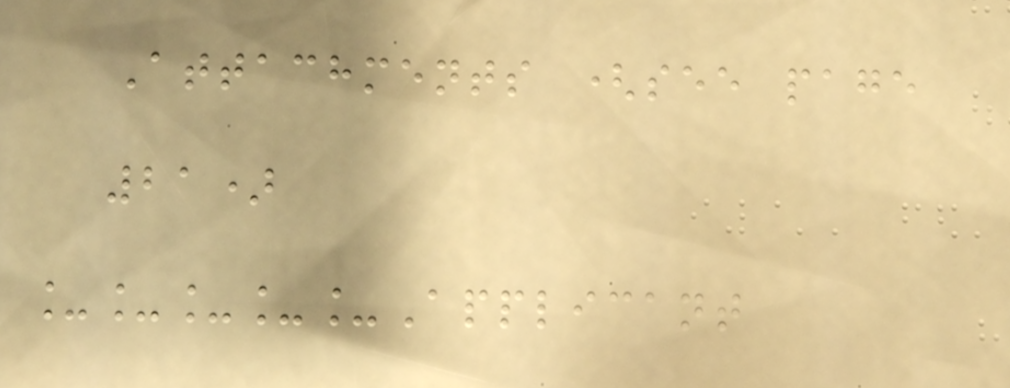Attachments (see page
21)
_____Applicant
